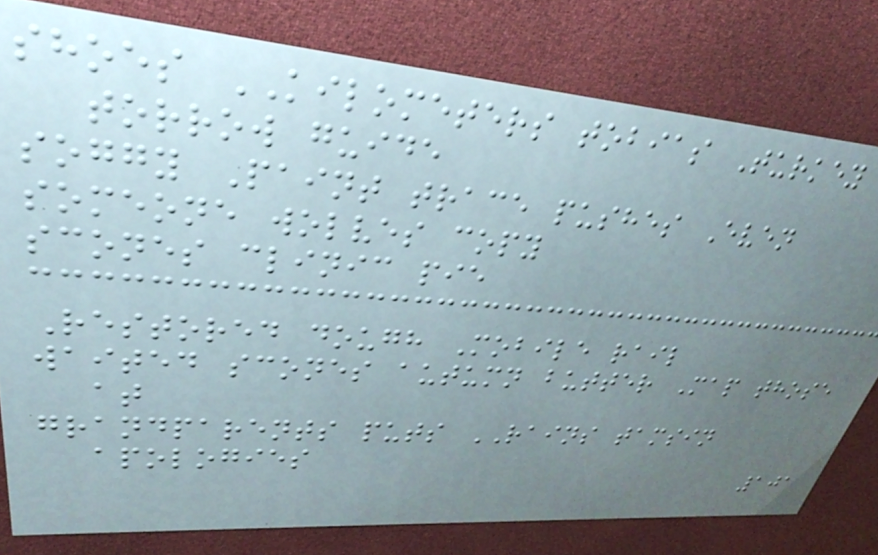shoes KILOMETERS tobias Turkey
torrow guide
soggy Paint trace pushes Even
someone wolves copy
scones clinic pie
Restored dough Mobile rail
waited scones autumn butter Map those
at
grandparents puts RAINS tamsin
apologies
101
